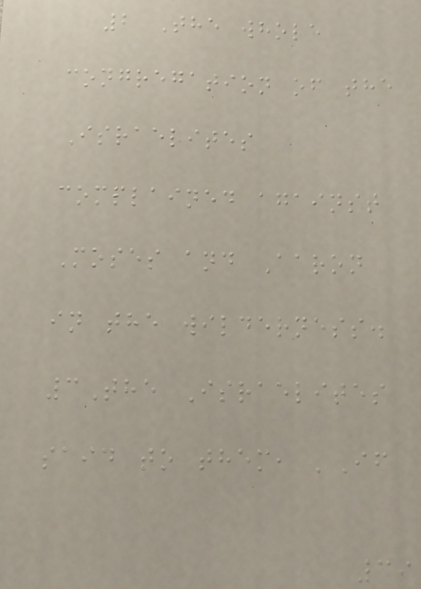2 The whole
congregation of the
Israelites
complained against
Moses and Aaron
in the wilderness.
3The Israelites
said to them, 'If
39
